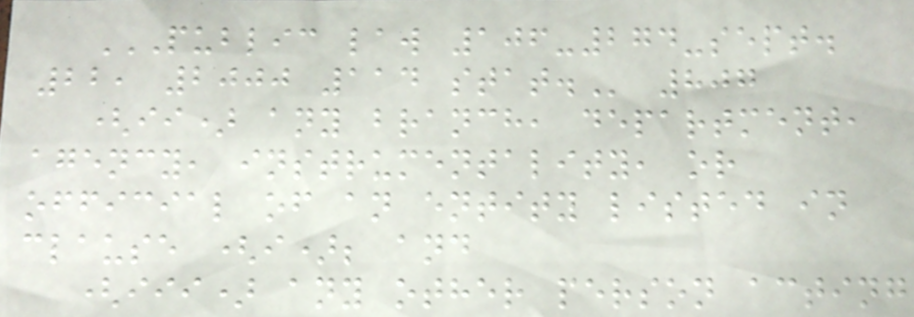PUBLIC LAW 106-274-SEPT.
22, 2000 114 STAT. 807
(ii) any branch, department,
agency, instrumentality, or
official of an entity listed in
clause (i); and
(iii) any other person acting
